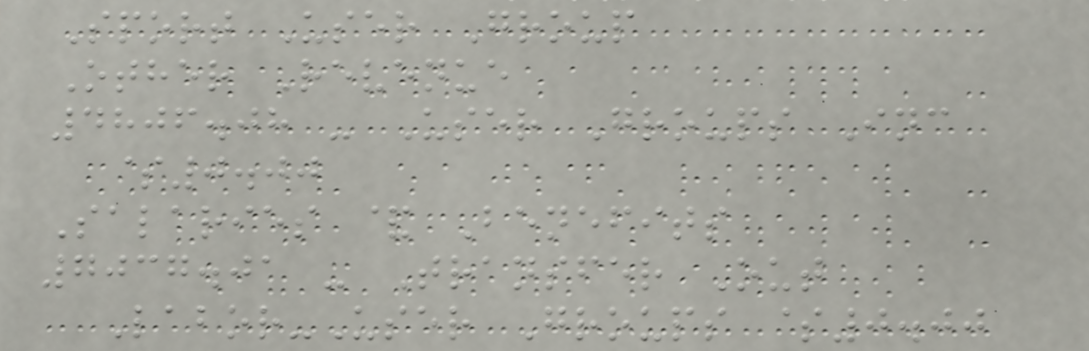Sport User Group
Other Revenue
4806.08 - User Groups Inc
$0.00
Salaries & Benefits
7037.01 - Transfer Out
Labor-User Groups $0.00
